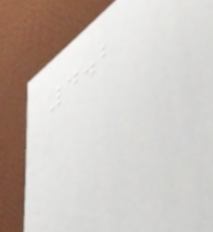4.2
